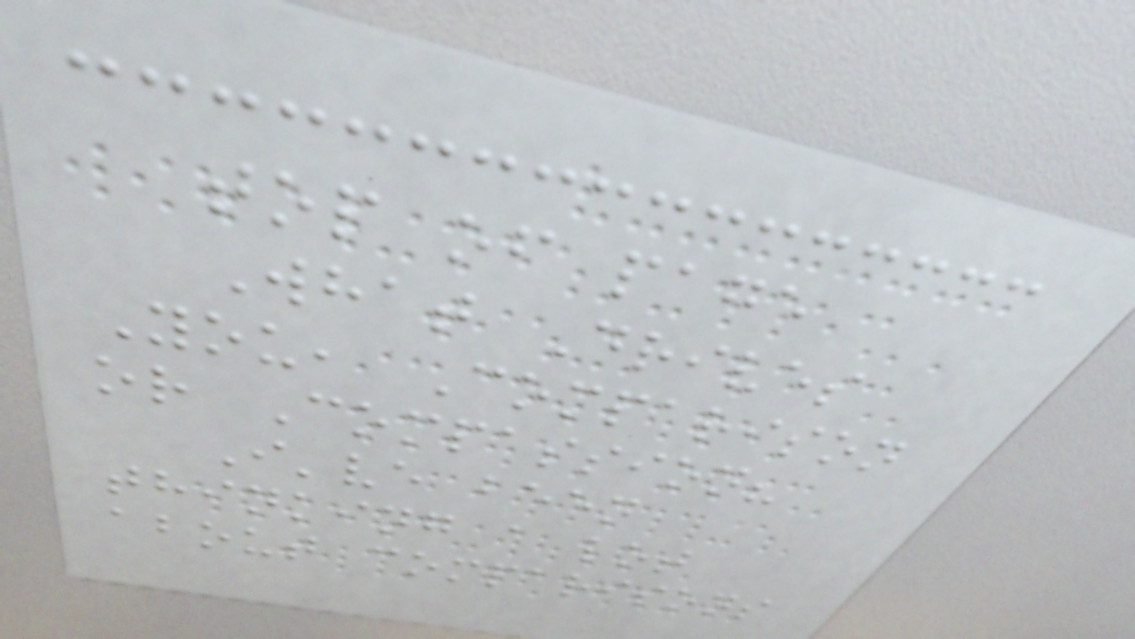top of page
What Drives
You, Comparison
or Compassion?
I've been
thinking a lot
about comparisons
